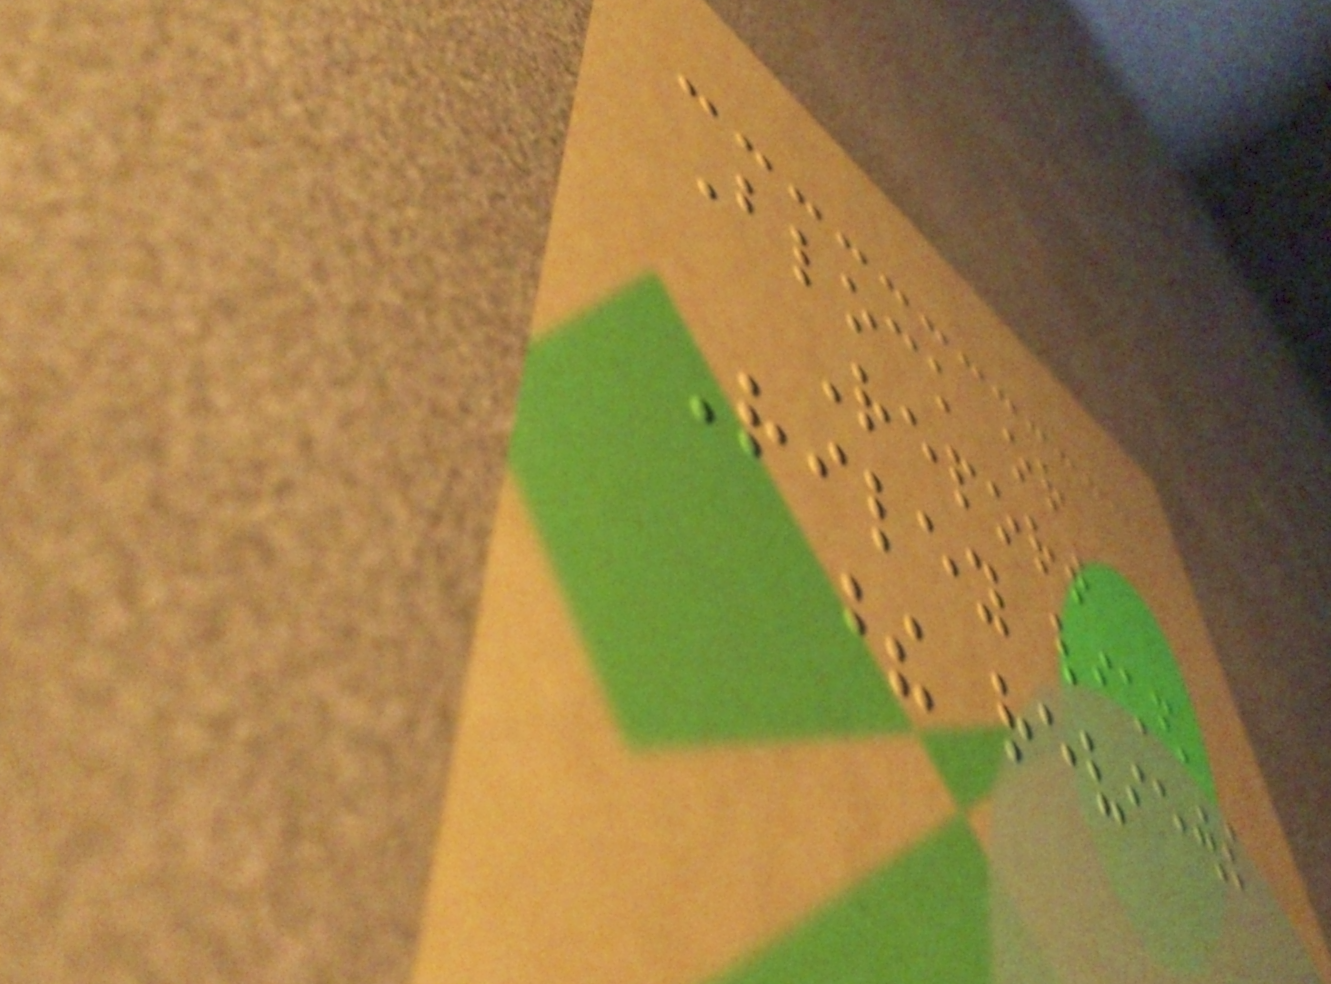Block or
Report
Riley liked
these reviews
